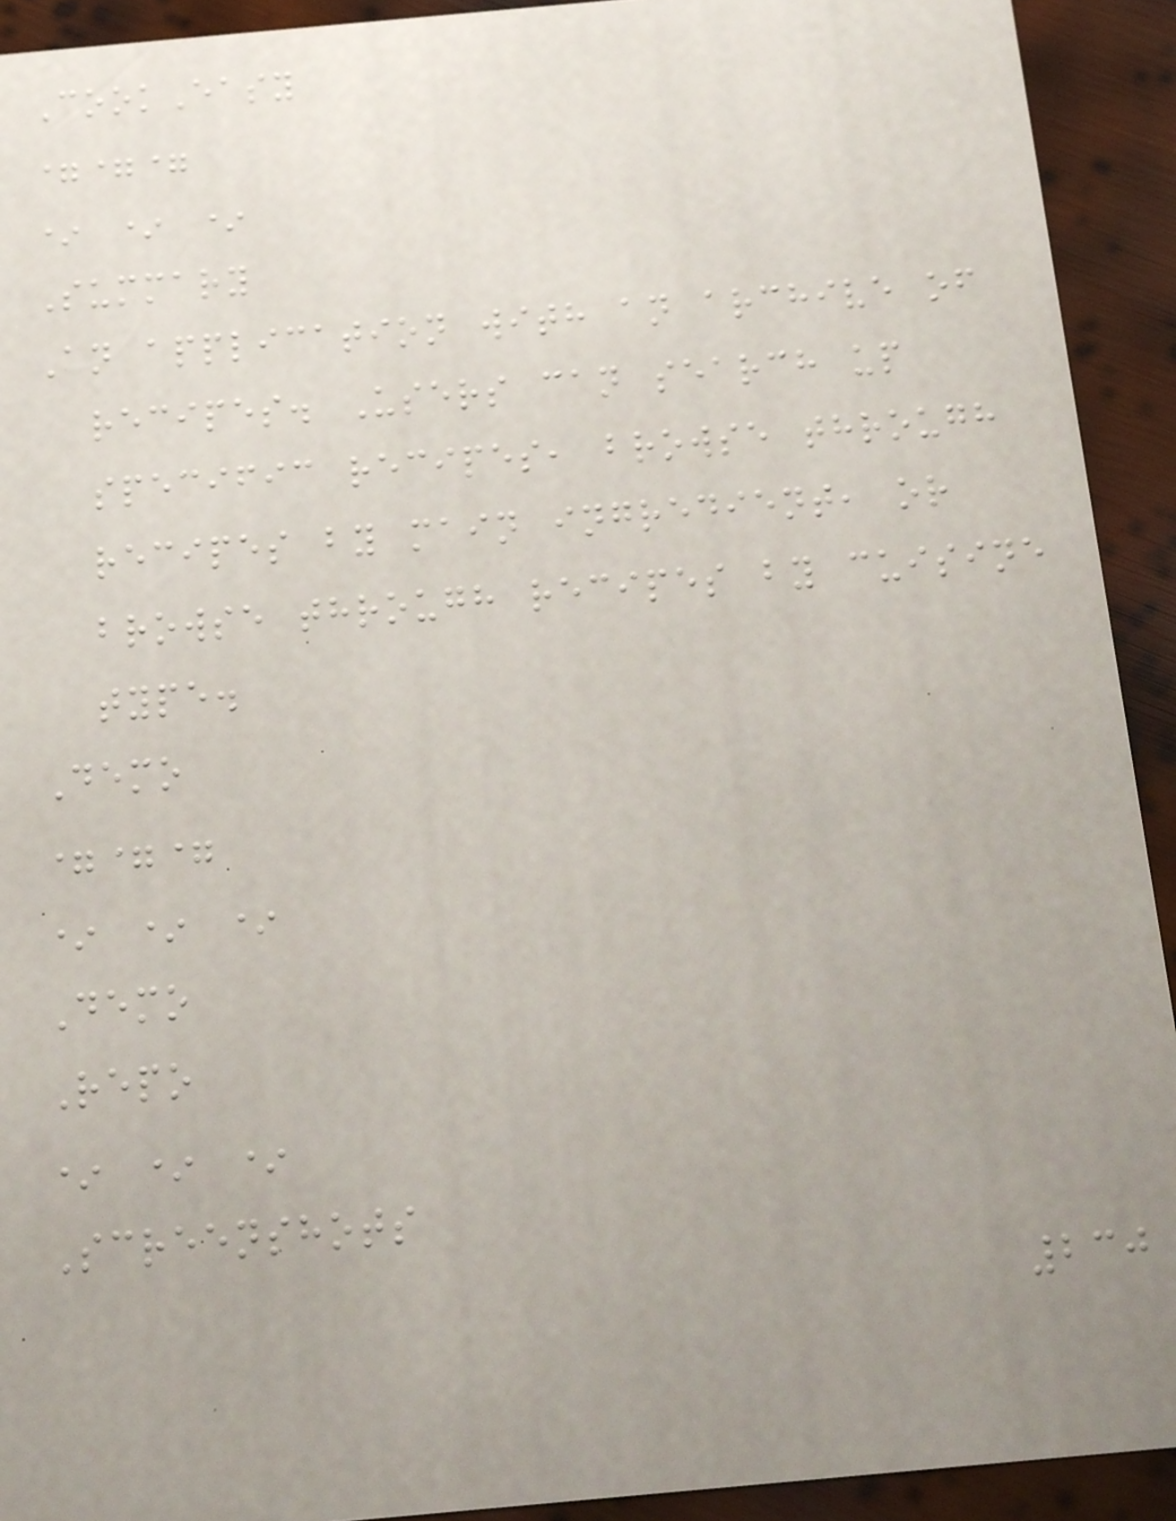CookEasy
===
* * *
Summary
An application with an archive of
recipes. Users can search up
specific recipes, browse through
recipes by main ingredient, or
browse through recipes by cuisine
type.
Demo
===
* * *
Demo
Repo
* * *
Screenshots
230
